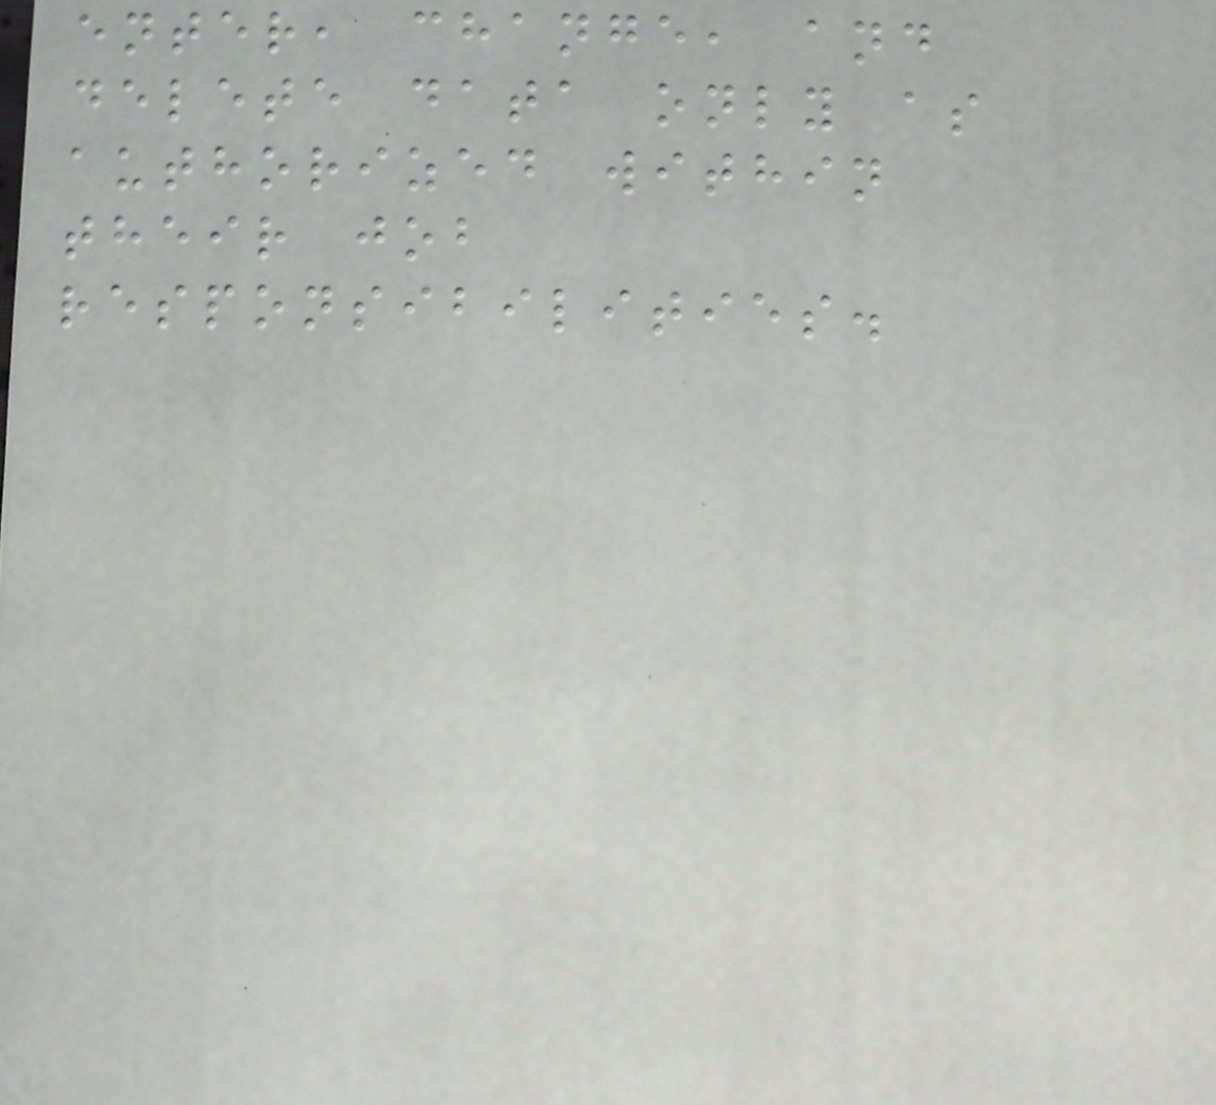enter, change, and
delete data only as
authorized within
their job
responsibilities.
